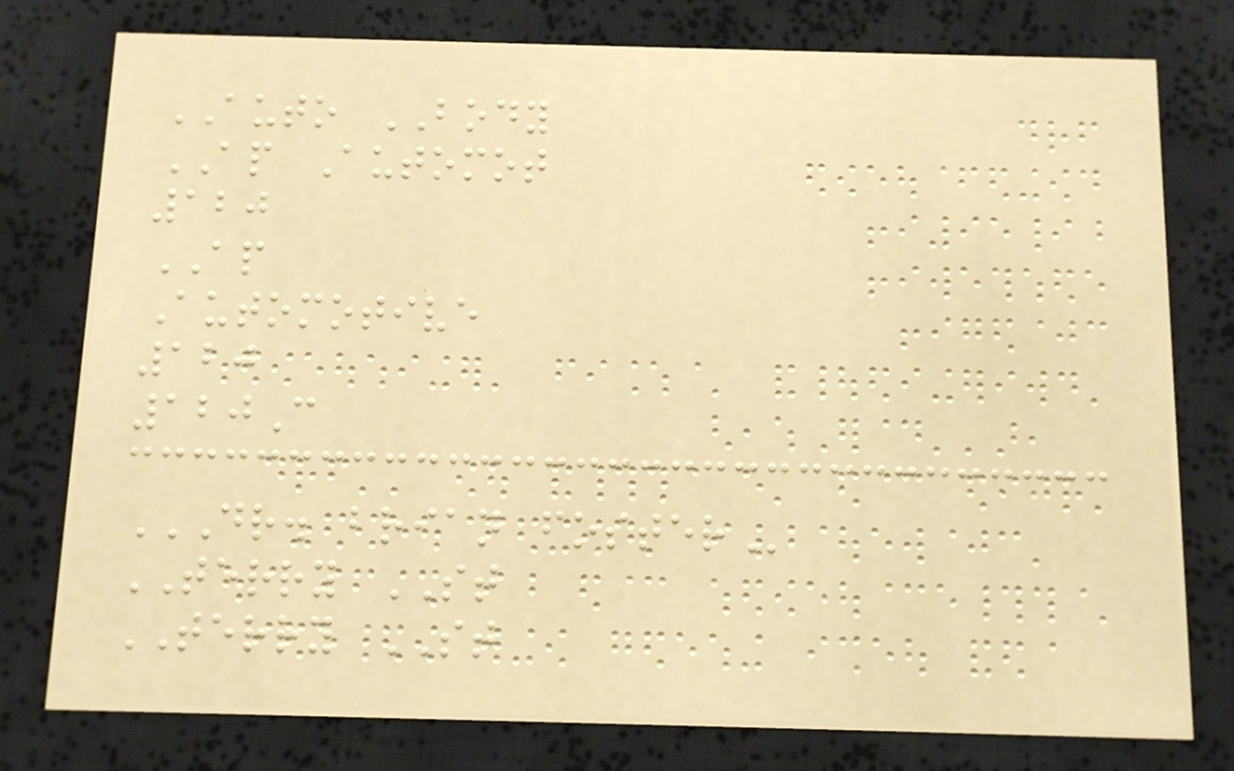AUTO BODY
AP Automot
120
AP
Automotive
120
120C
DR. BRIAN FOSTER
TERRY ST
TERRY ST
